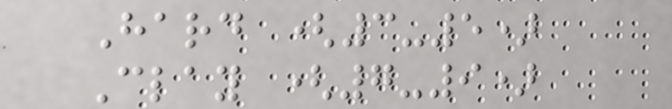Hard (3-5)
Clay (7-9)
